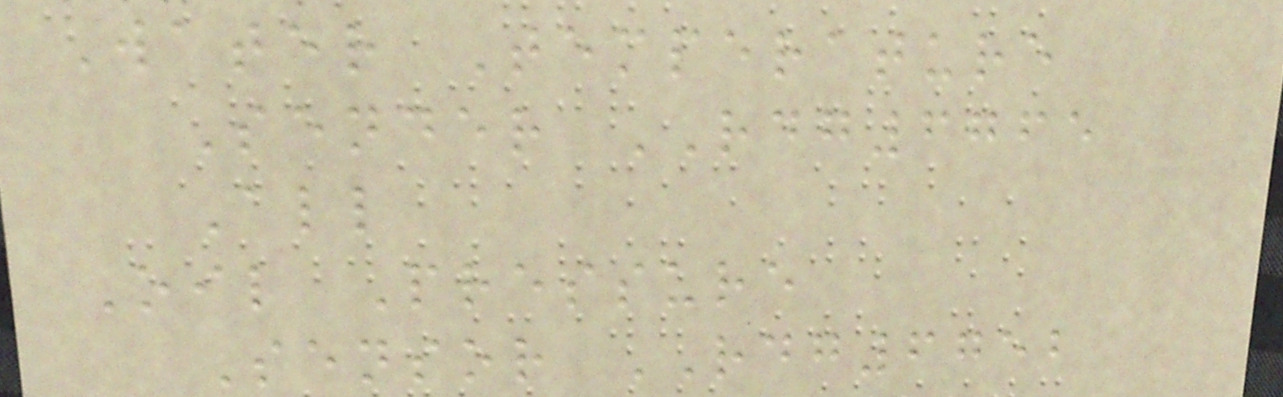Water Temperature
Sender RDG6765
All
Oil Pressure
Sensor RDG6752
